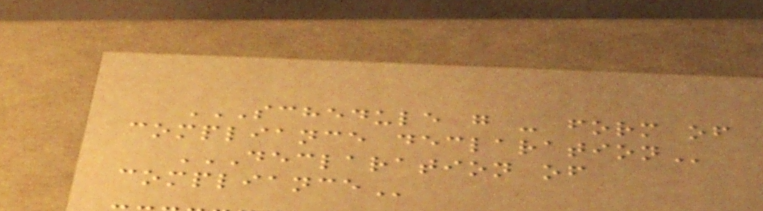SCHEDULE G - FORM OF
COMPLIANCE DECLARATION
DECLARATION OF
COMPLIANCE
